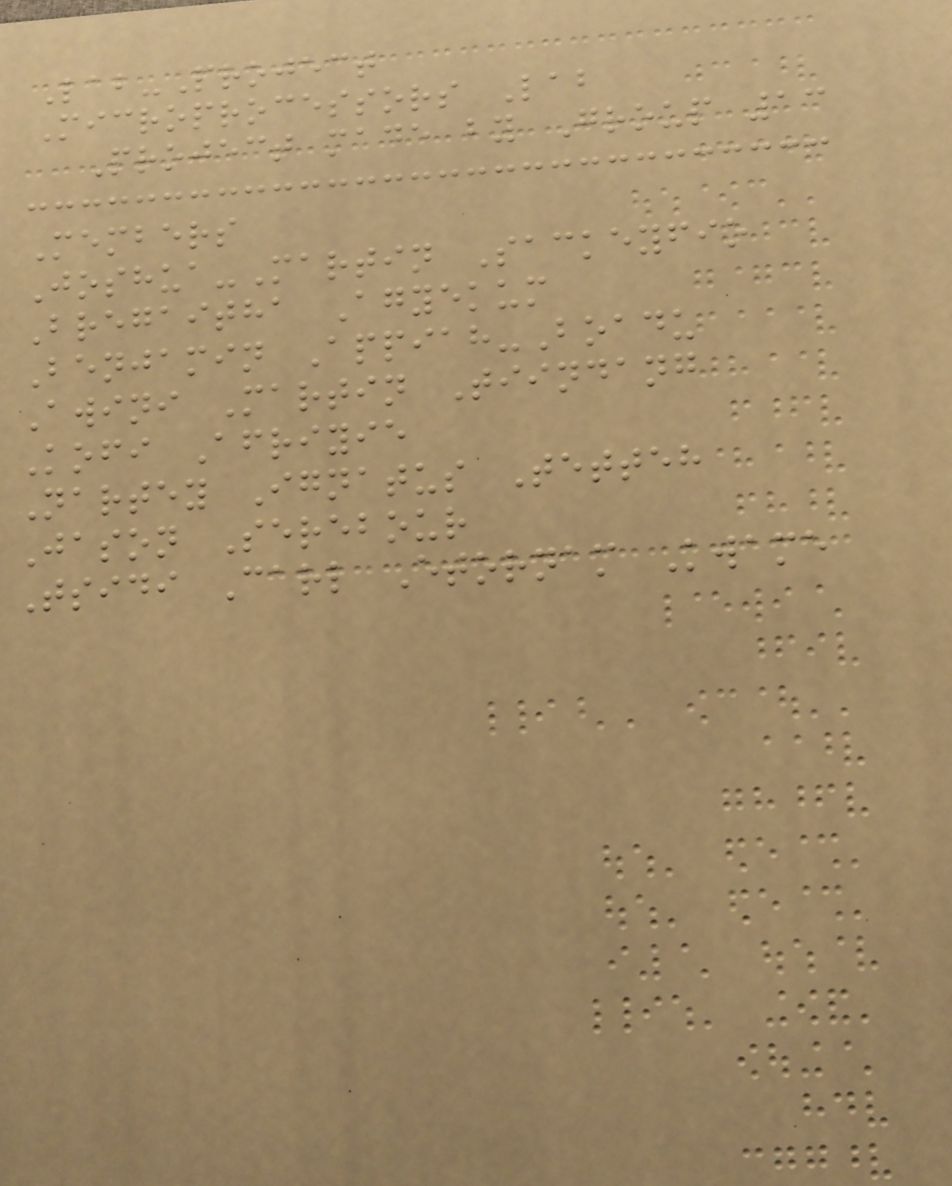Lab-Project
Microprocessors Lab
Project made by Group 13
Members
Joshua-Martin Sackeyfio
Bregaitha Agyekum
Benjamin Appiah-Boadu
Awini Martin Tiindang
Kofi Afriyie
Nartey Ignatus Tetteh
Jason Serebour
Tsidi Carl Etornam Kwame
